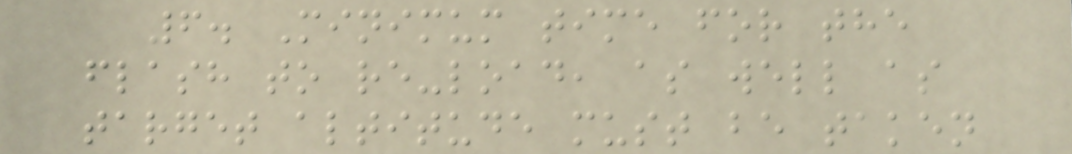6. Minimum time for the
flash to re-load, as well as
target altitude must be taken
